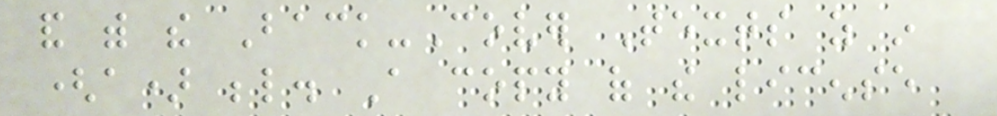and with the Back-Cover Texts as in
(a) below. A copy of the license
